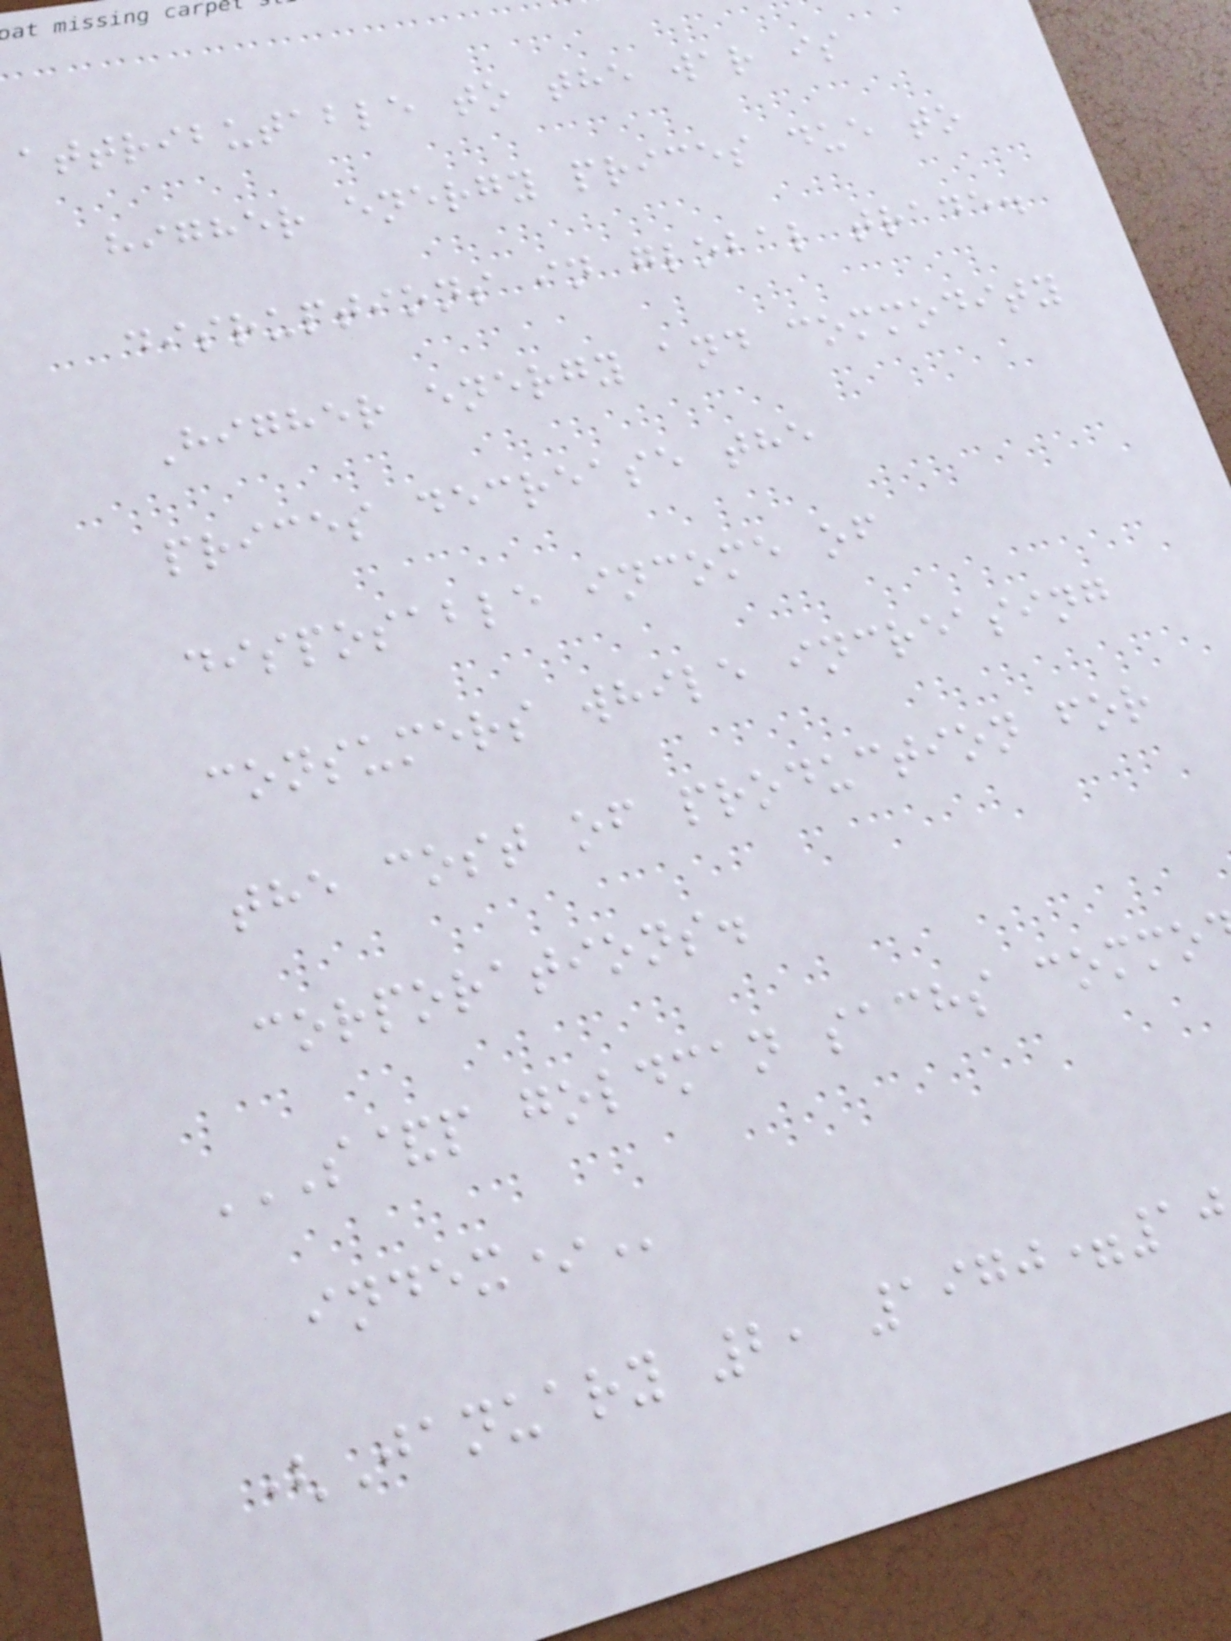attributable to the war is
higher energy prices due to
disruptions in global trade.
Higher energy and commodity
prices decrease the
disposable income of
consumers while increasing
the cost of production for
corporations.
(January 2, 1970=1
